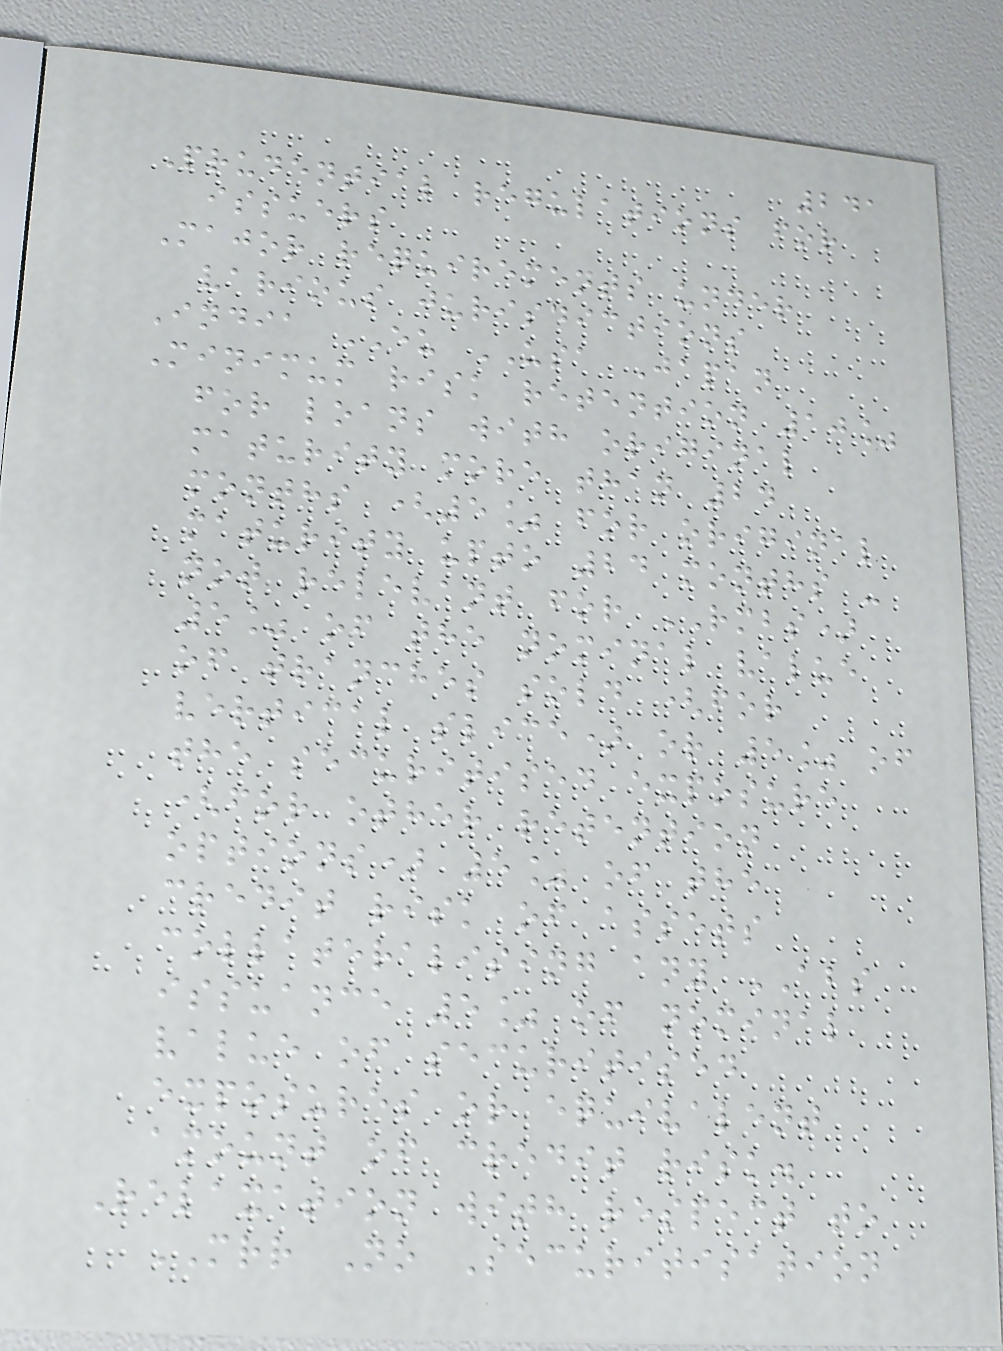241
Prudential regulations for
issuers
Major requirements under
various jurisdictions
India EU USA Japan
Minimum risk retention 10%
for loans with original
maturity more than 24
months (5% for original
maturity upto 24 months -
not relevant for RMBS)
5% of the nominal value
of tranches sold (for
vertical slice) or 5% of
the securitised exposure
(for other retention
options) 5% of the
credit risk of assets
collateralising any ABS
issuance 5% of nominal
value of securitised
exposures or equivalent
amount of credit risk.
Relaxation with respect to
MRR No Securitisation
